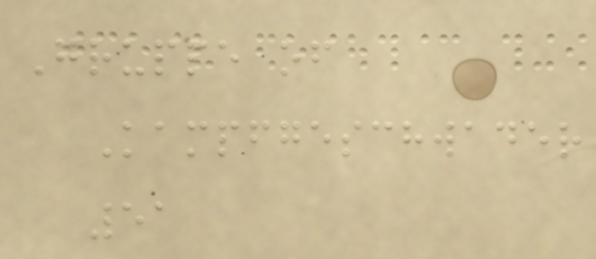Gruppe of
Kampfgeschwader
51
